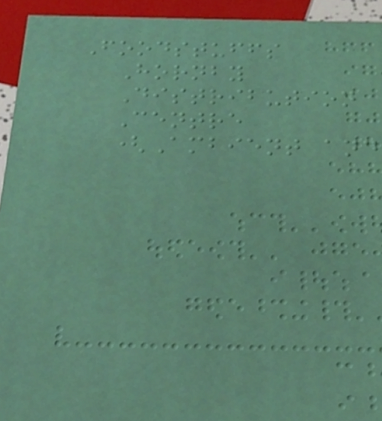Foodstuffs
Hornby
Distribution
Centre
(Ambient and
